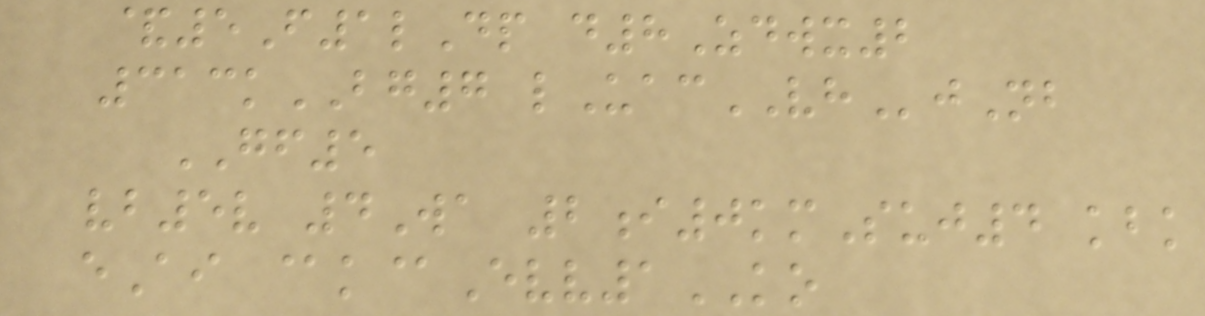&5F1lDp d8Zdwx2
313kBG7 lUacVHjNb
GF5
vb5v 4Wa 2i0kmSuj4 kbk
eAi @k@Evv1KO
